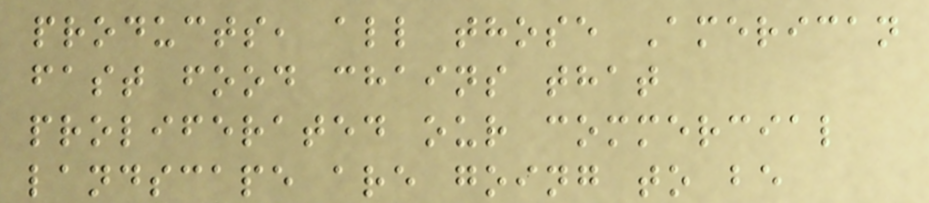products, all those American
fast food chains that
proliferated our commercial
landscape are going to be
